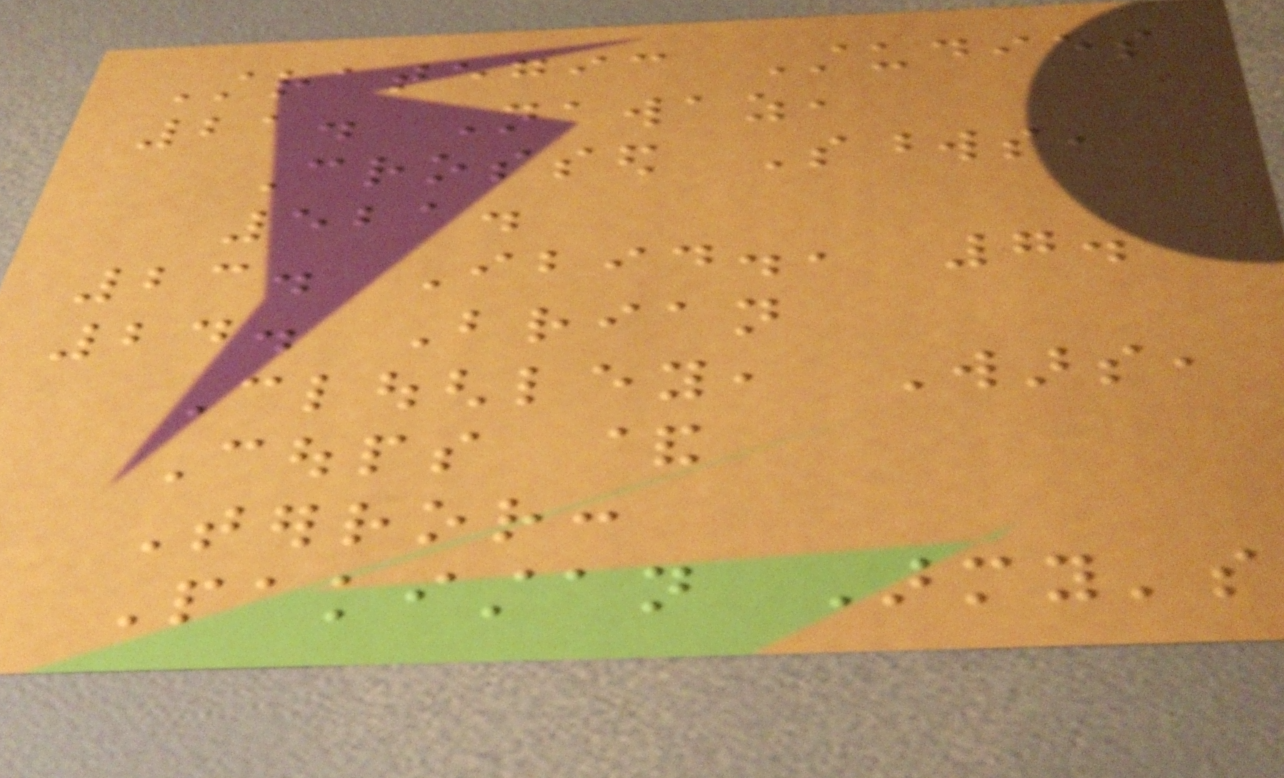Strategic Studies
21. Nawaz,
Crossed Swords,
521.
23. Ibid., 7.
24. Brian
Cloughley, Wars,
Coups &
Terror:
Pakistan Army's
